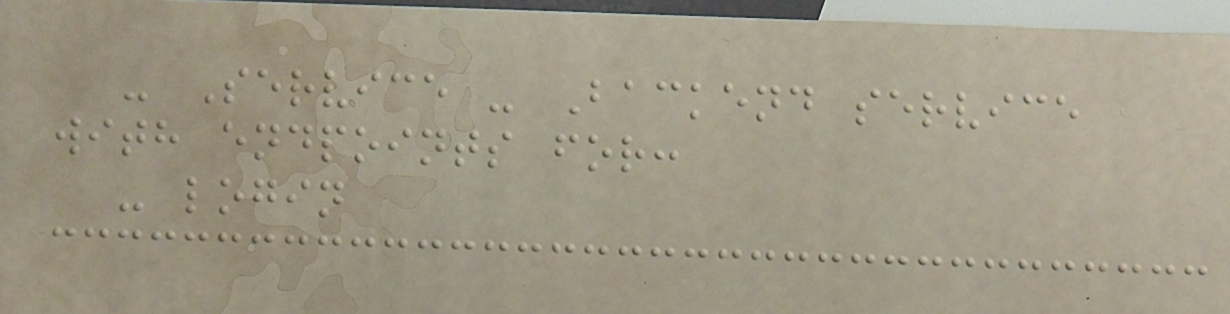- Service - Backend service
with endpoints for:
- login
